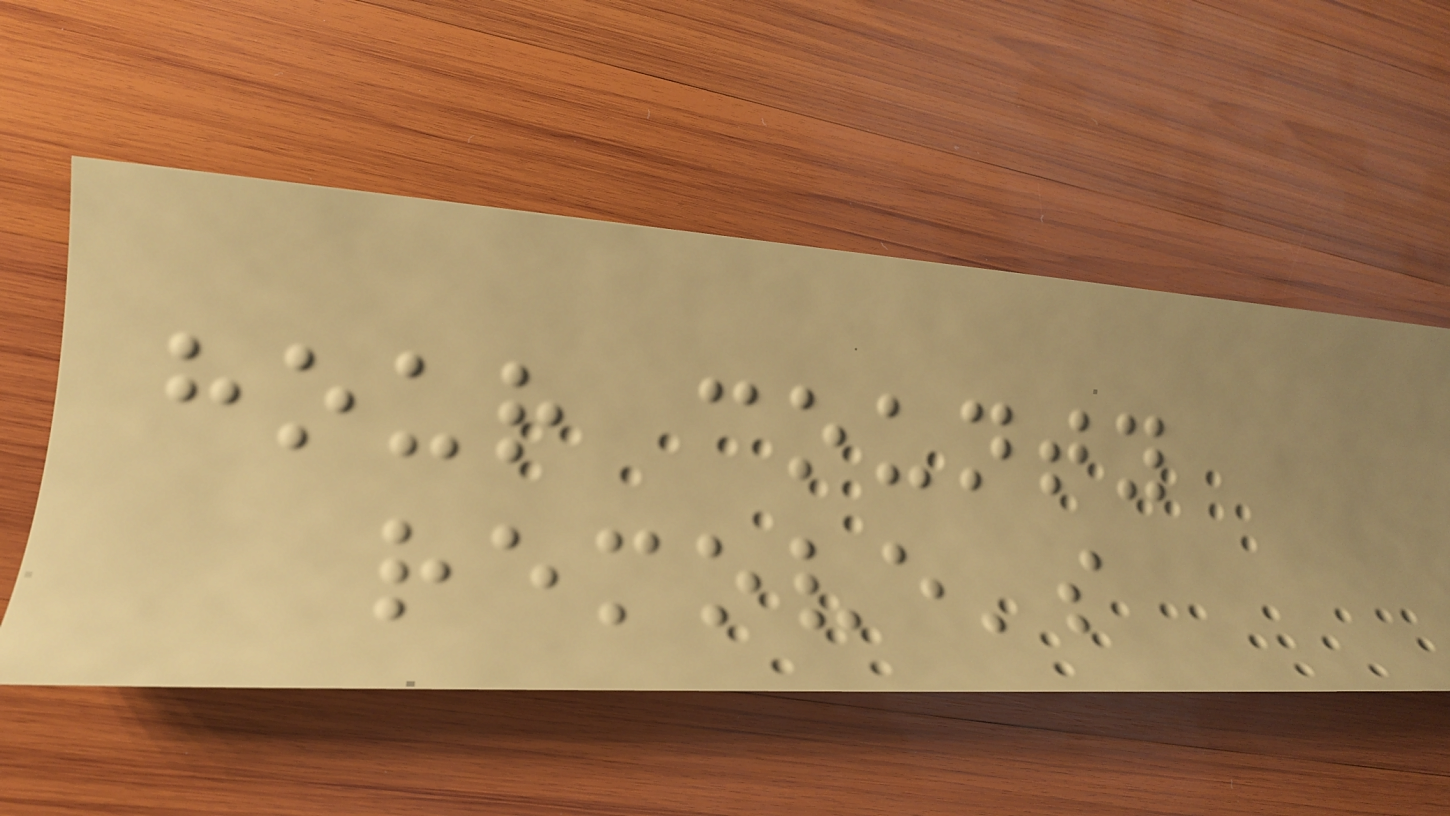hour county
remove's
